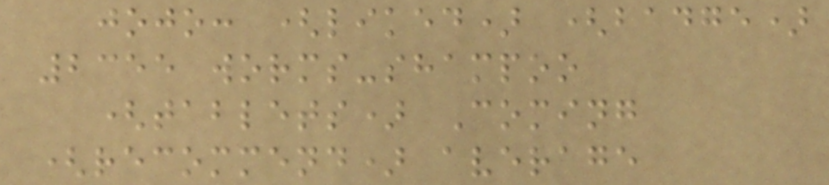jojo: (liked) (badge)
2355 worms-shampoo
(tablets) Coming
(recommend) average
